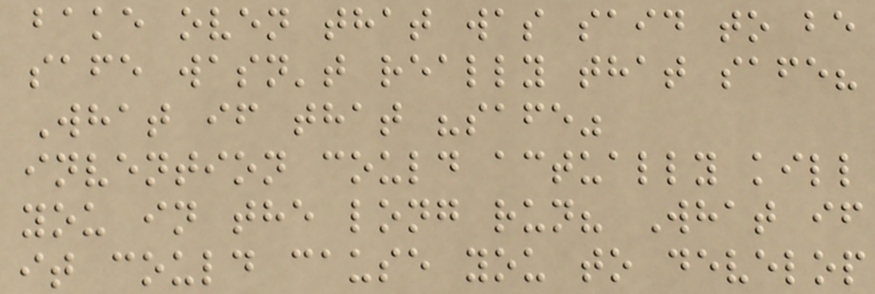bake oven that was said to be
safe wasn't really that safe?
What if that "safe"
invention could actually kill
you in the long run? What if
it could cause you to develop
